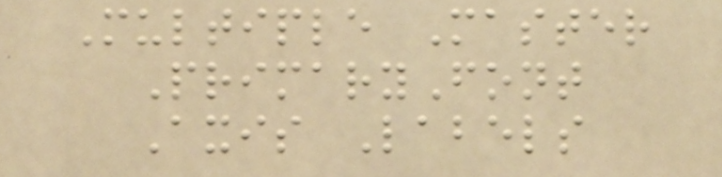Multiple Master
PrimaryFont
Axis Labels
